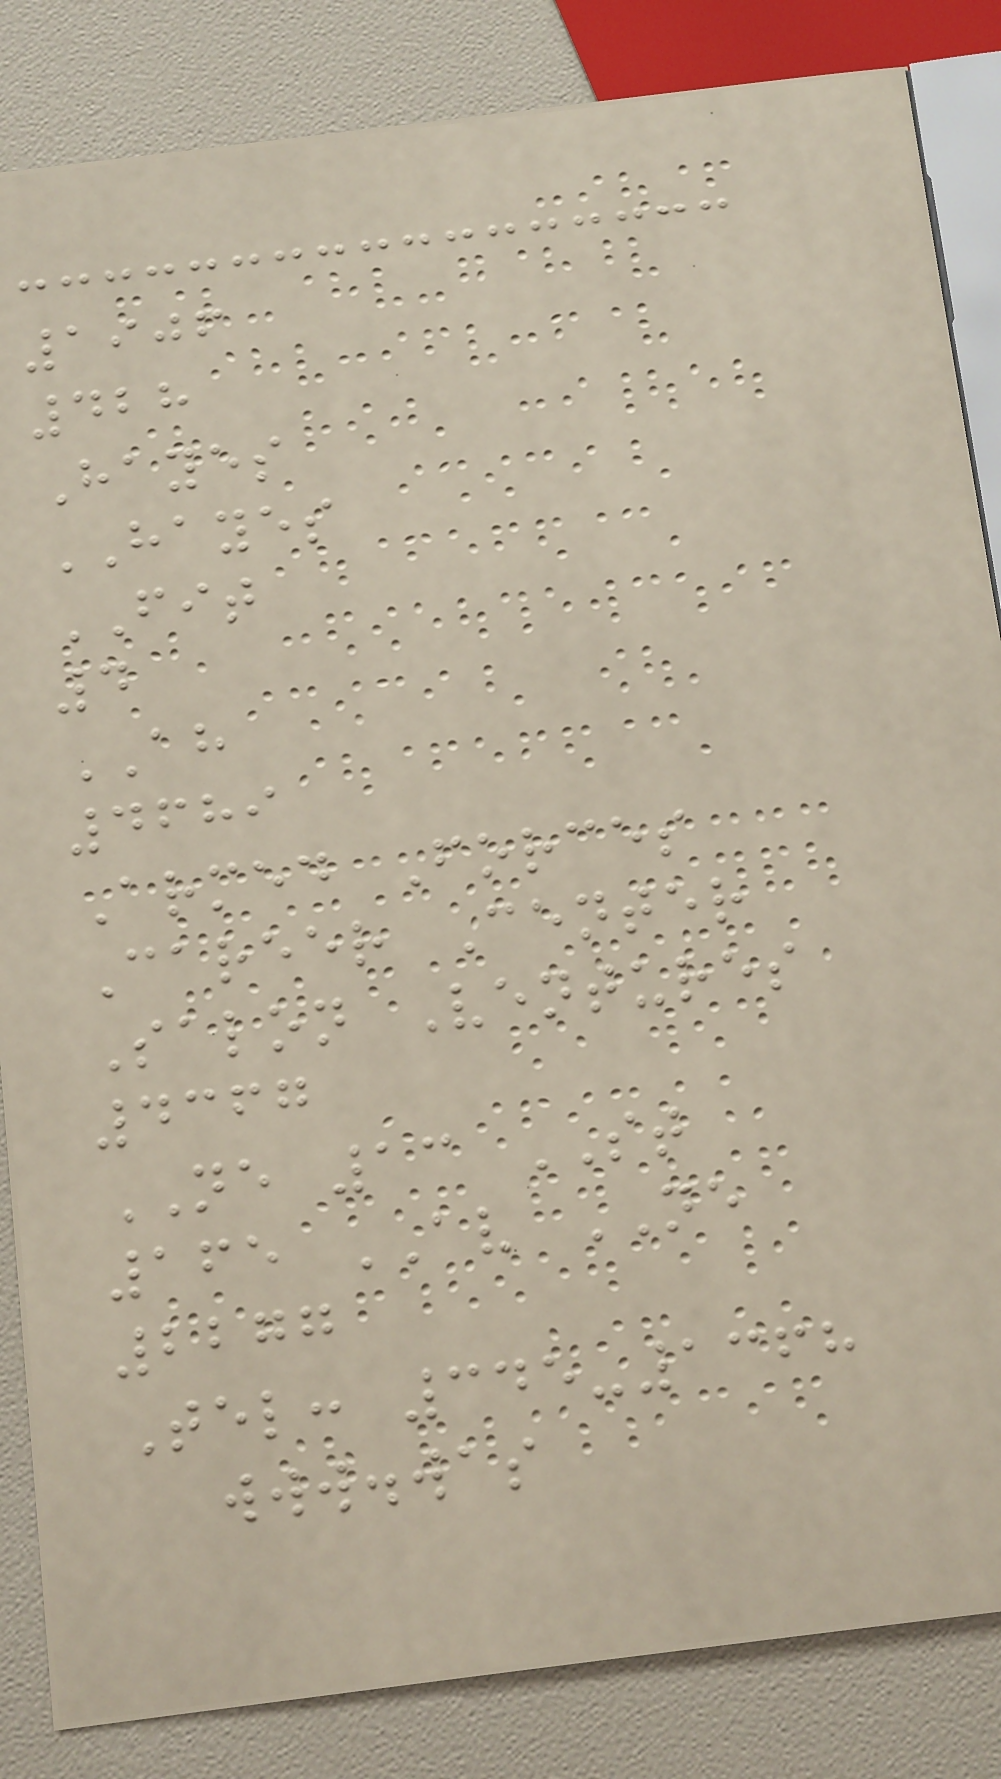1906
428
Hayes
HAYES
FIT
4
AH
4689
Armed Forces
Career Center
Salon Ventures
4367
NE 13 ST
165 AV NE
2277
Tel: 345-1368
www.was
